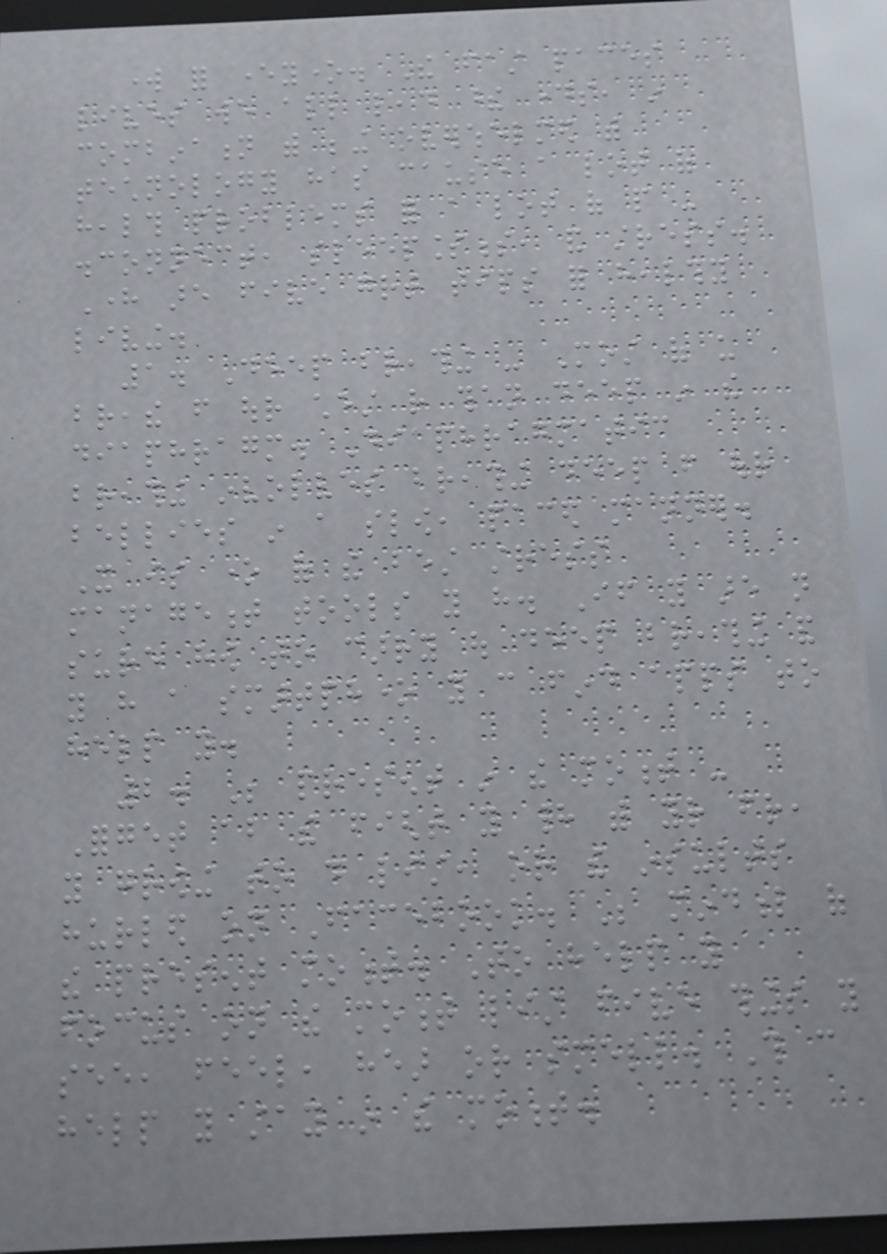work for everyone. The fast paces
lives we all lead these days, in
combination with being overwhelmed with
technology has cause a lot of
health problems for a lot of people -
disconnect, sleeplessness, and stress.
Here are five great tips for healthy
living.
1. Deep breathing - Most of us
breathe from our chest rather than deep in the
diaphragm. Diaphragmatic
breathing involves breathing deep from our
bellies in a slow, paced manner.
It is one of the best stress
management tools you have. If you are not
sure how to carry out deep breathing and
you have a smartphone you can find apps to
help you.
2. Be present in the moment -
Forget about the fight you had with your friend,
you growing to do list, or the insults
hurled on Facebook. Be mindful of
the present moment. To help you
focus on the moment list five things you
see, feel, hear or smell. This can
help you stay in the moment.
